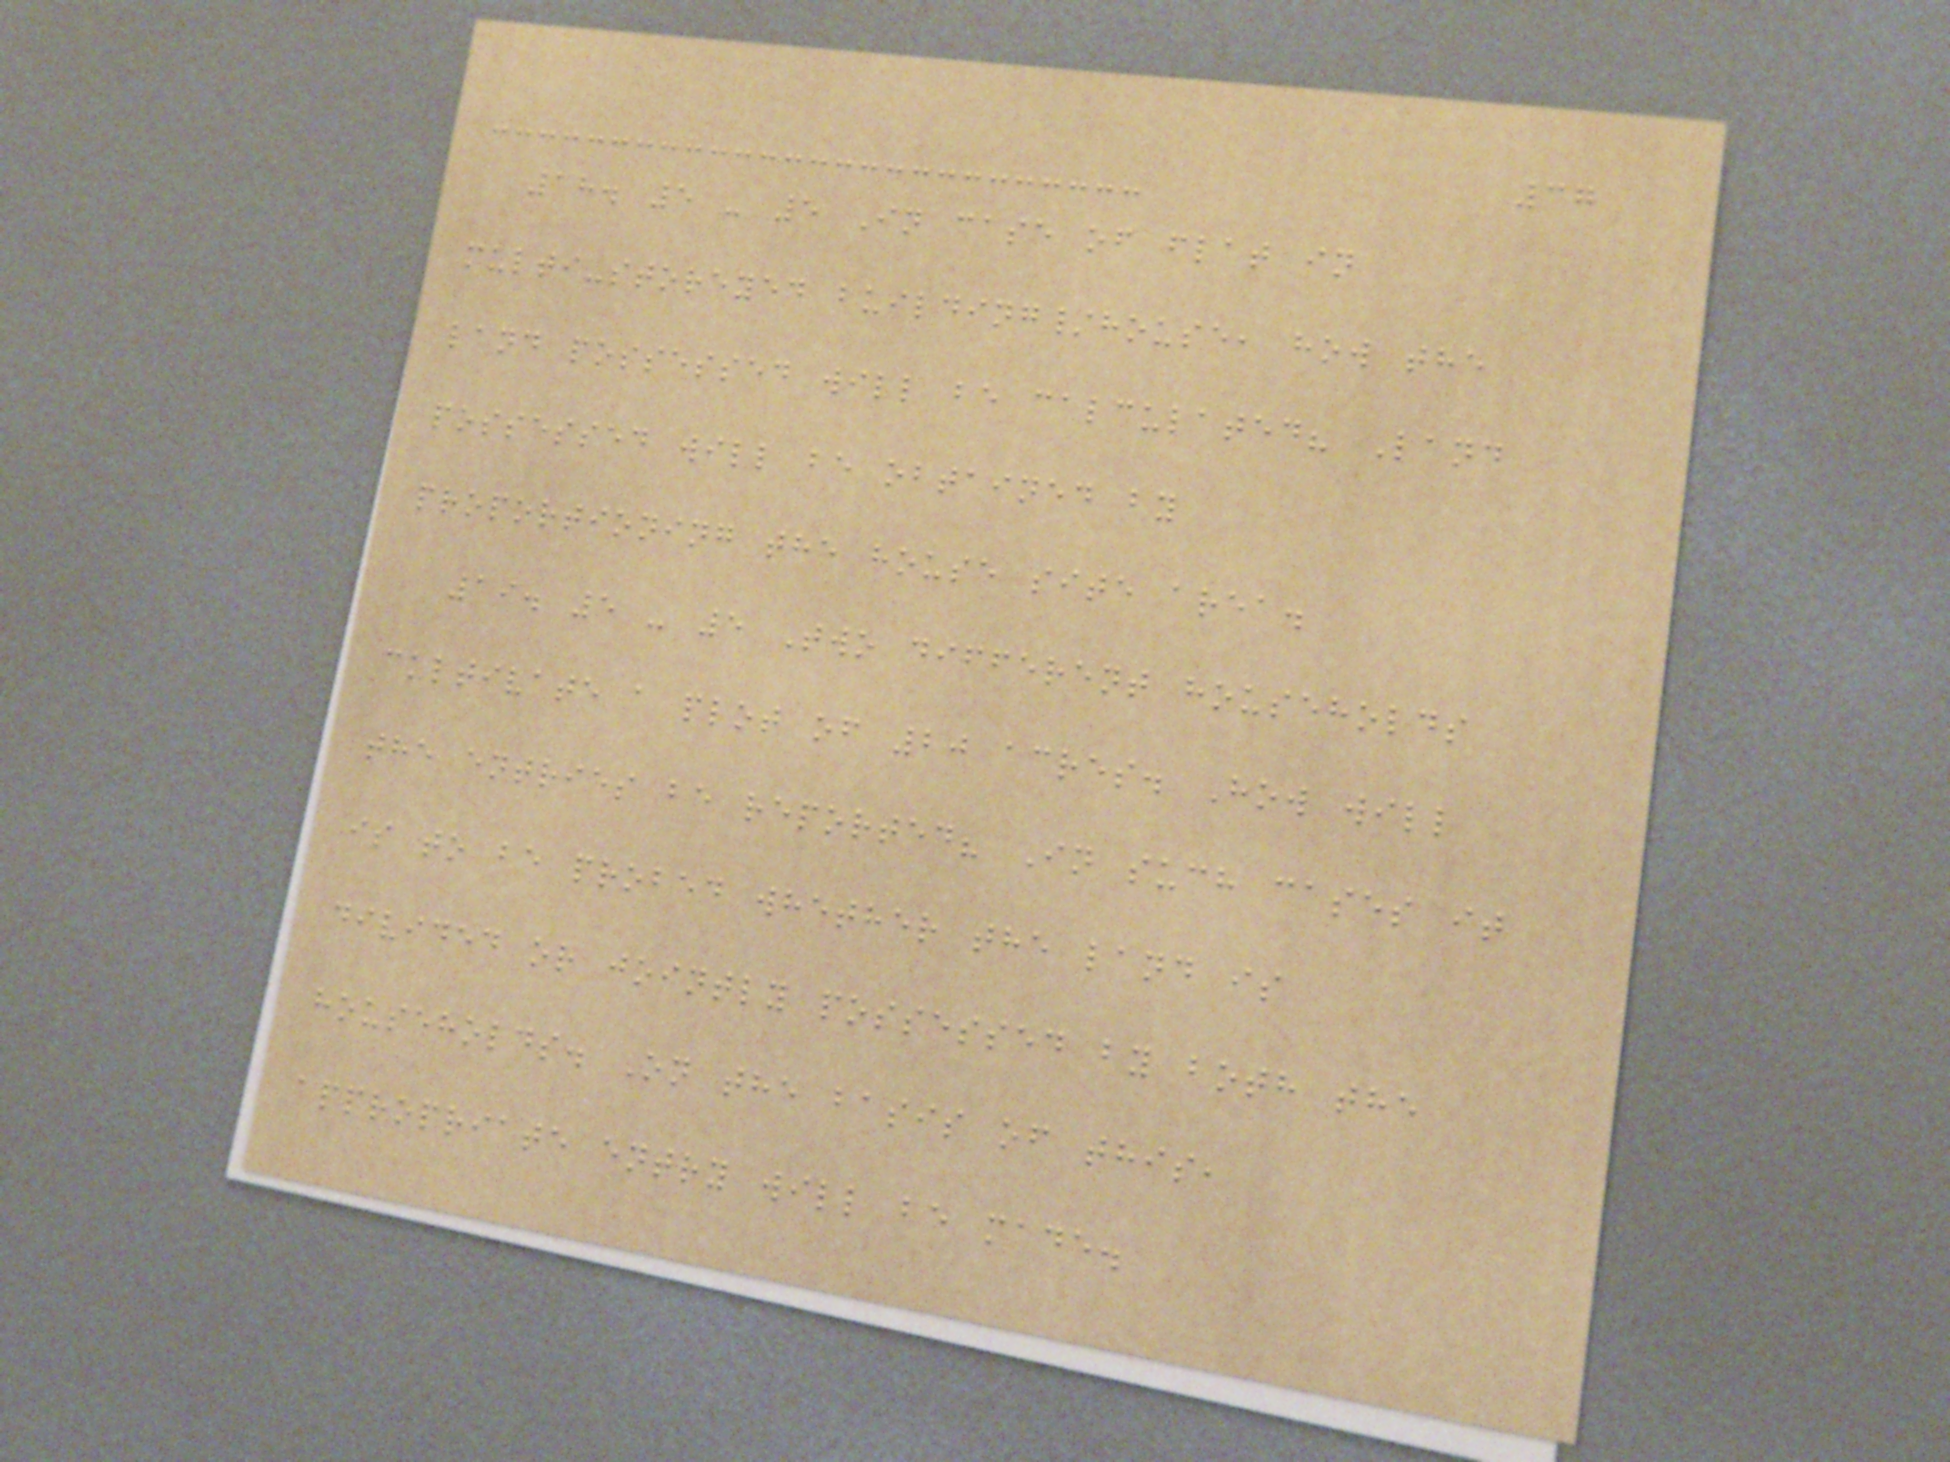37
18. 5 - 5 In case of flat in
multi-storeyed building/house, how the
land possessed will be calculated? Land
possessed will be obtained by
proportioning the house site area.
19. 5 - 5 Two different households
cultivate a plot of 20 acres. How will
the entries be reported? In such cases it
is to be probed whether the land is
divided or jointly possessed by both the
households. On the basis of this,
appropriate entry will be made.
